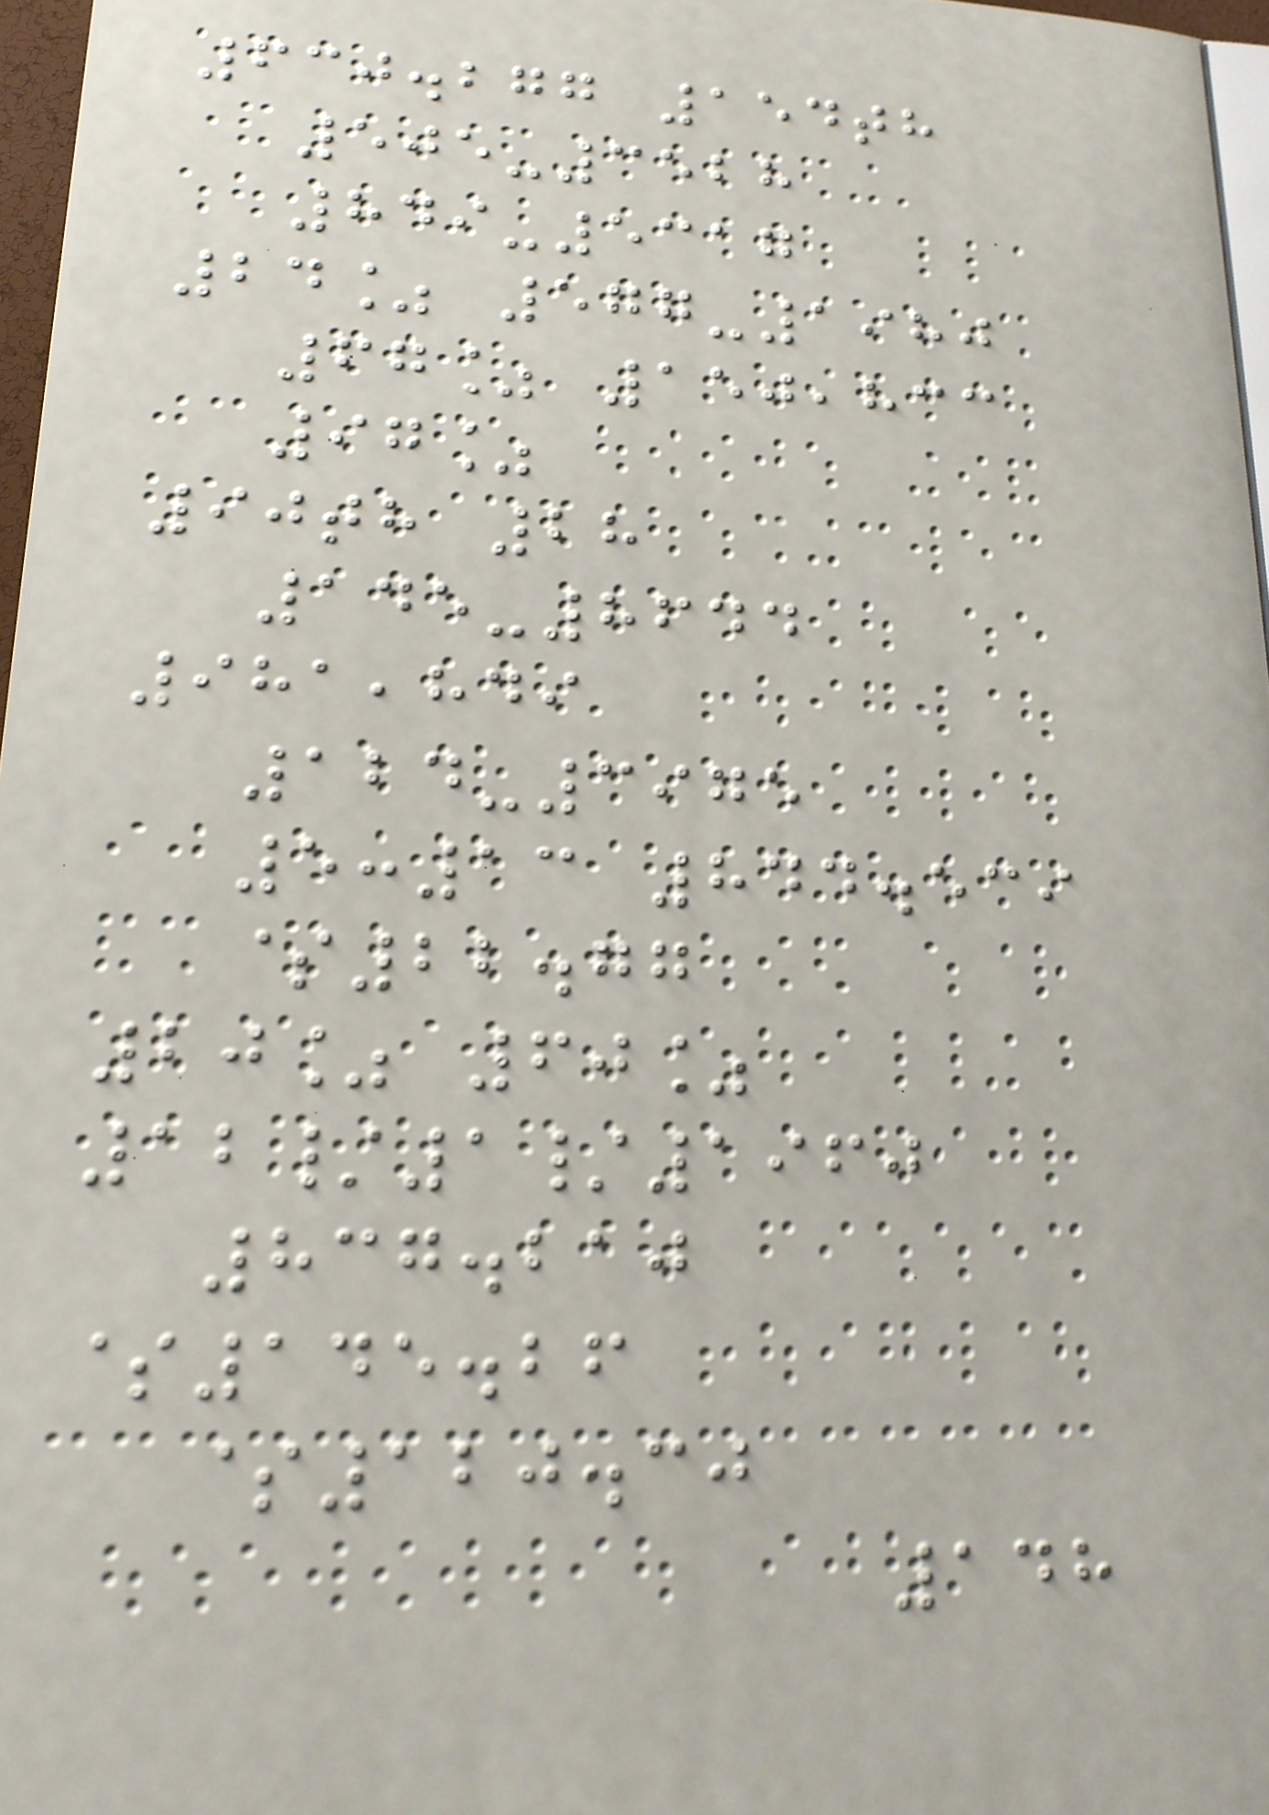630.277 154th
505-3528
849-5317
24% 577-1980
67% 150,833
97%
90th 28
145-8644
981,849
124-3975
5:13 844.539
$22.77
20% 60%
12/1/1960
837.210
$145.26
$120.30
148
